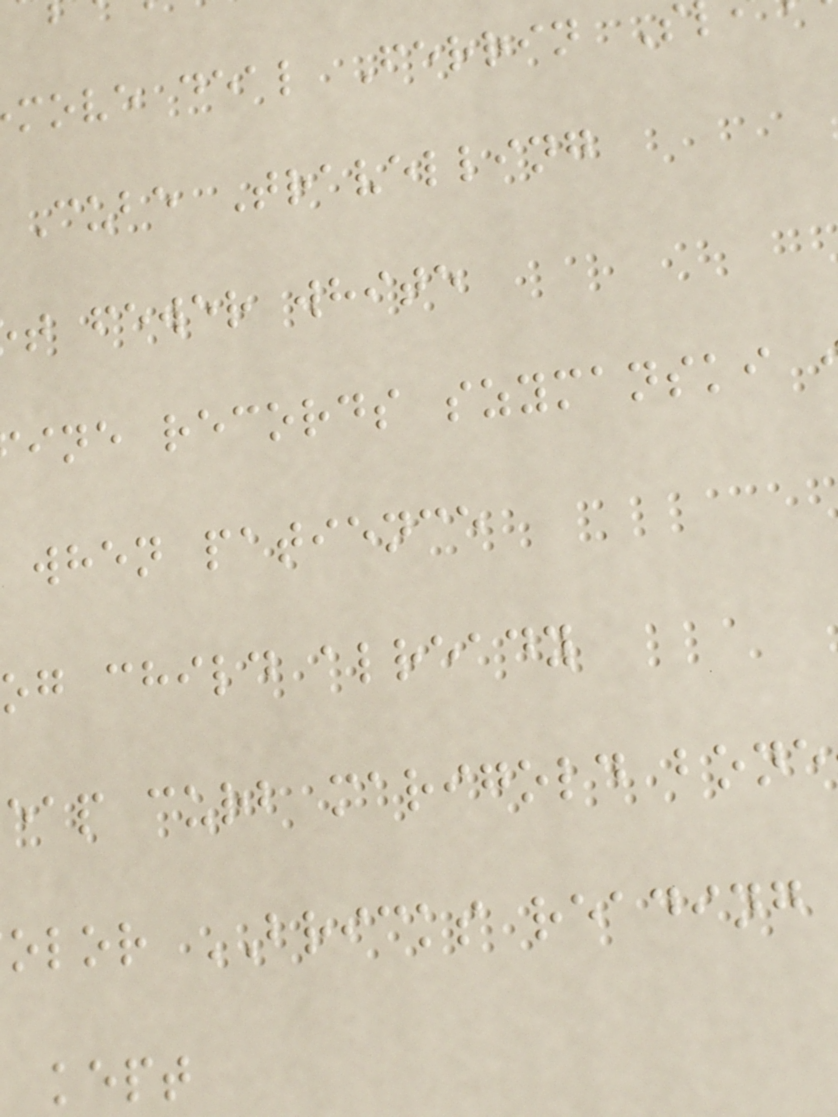move deal Ferrin S
Cube Travelling
t fewer white
ine records szymanski
when patience
og child already
eap curb marigold bone
olor BRICKS reading
kept
